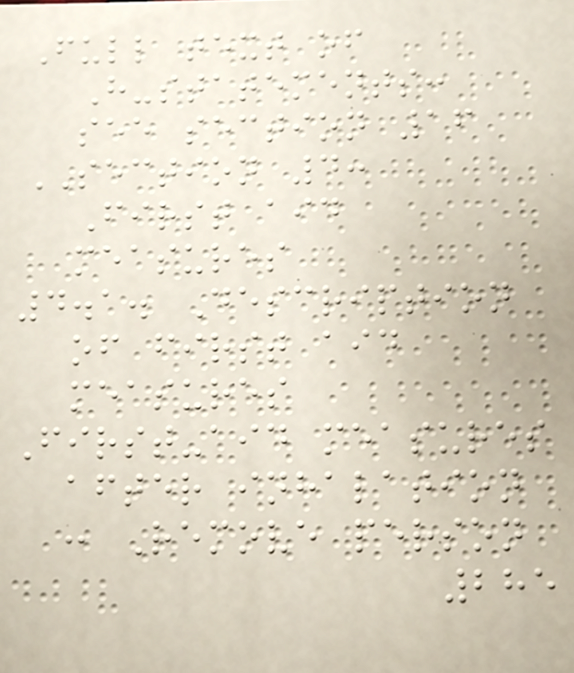Full text of
H-statements:
see section 16
SECTION 4:
First aid
measures
4.1. Description
of first aid
measures
First-aid measures
after inhalation
: Remove person
285
